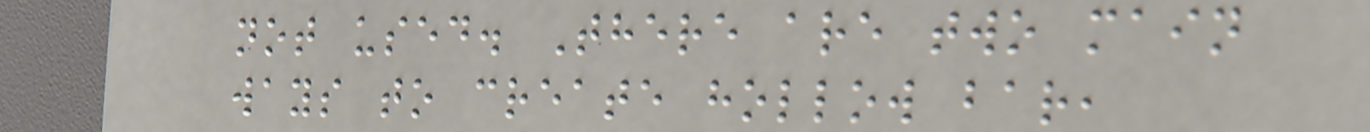not used. There are two main
ways to create hollow bar,
